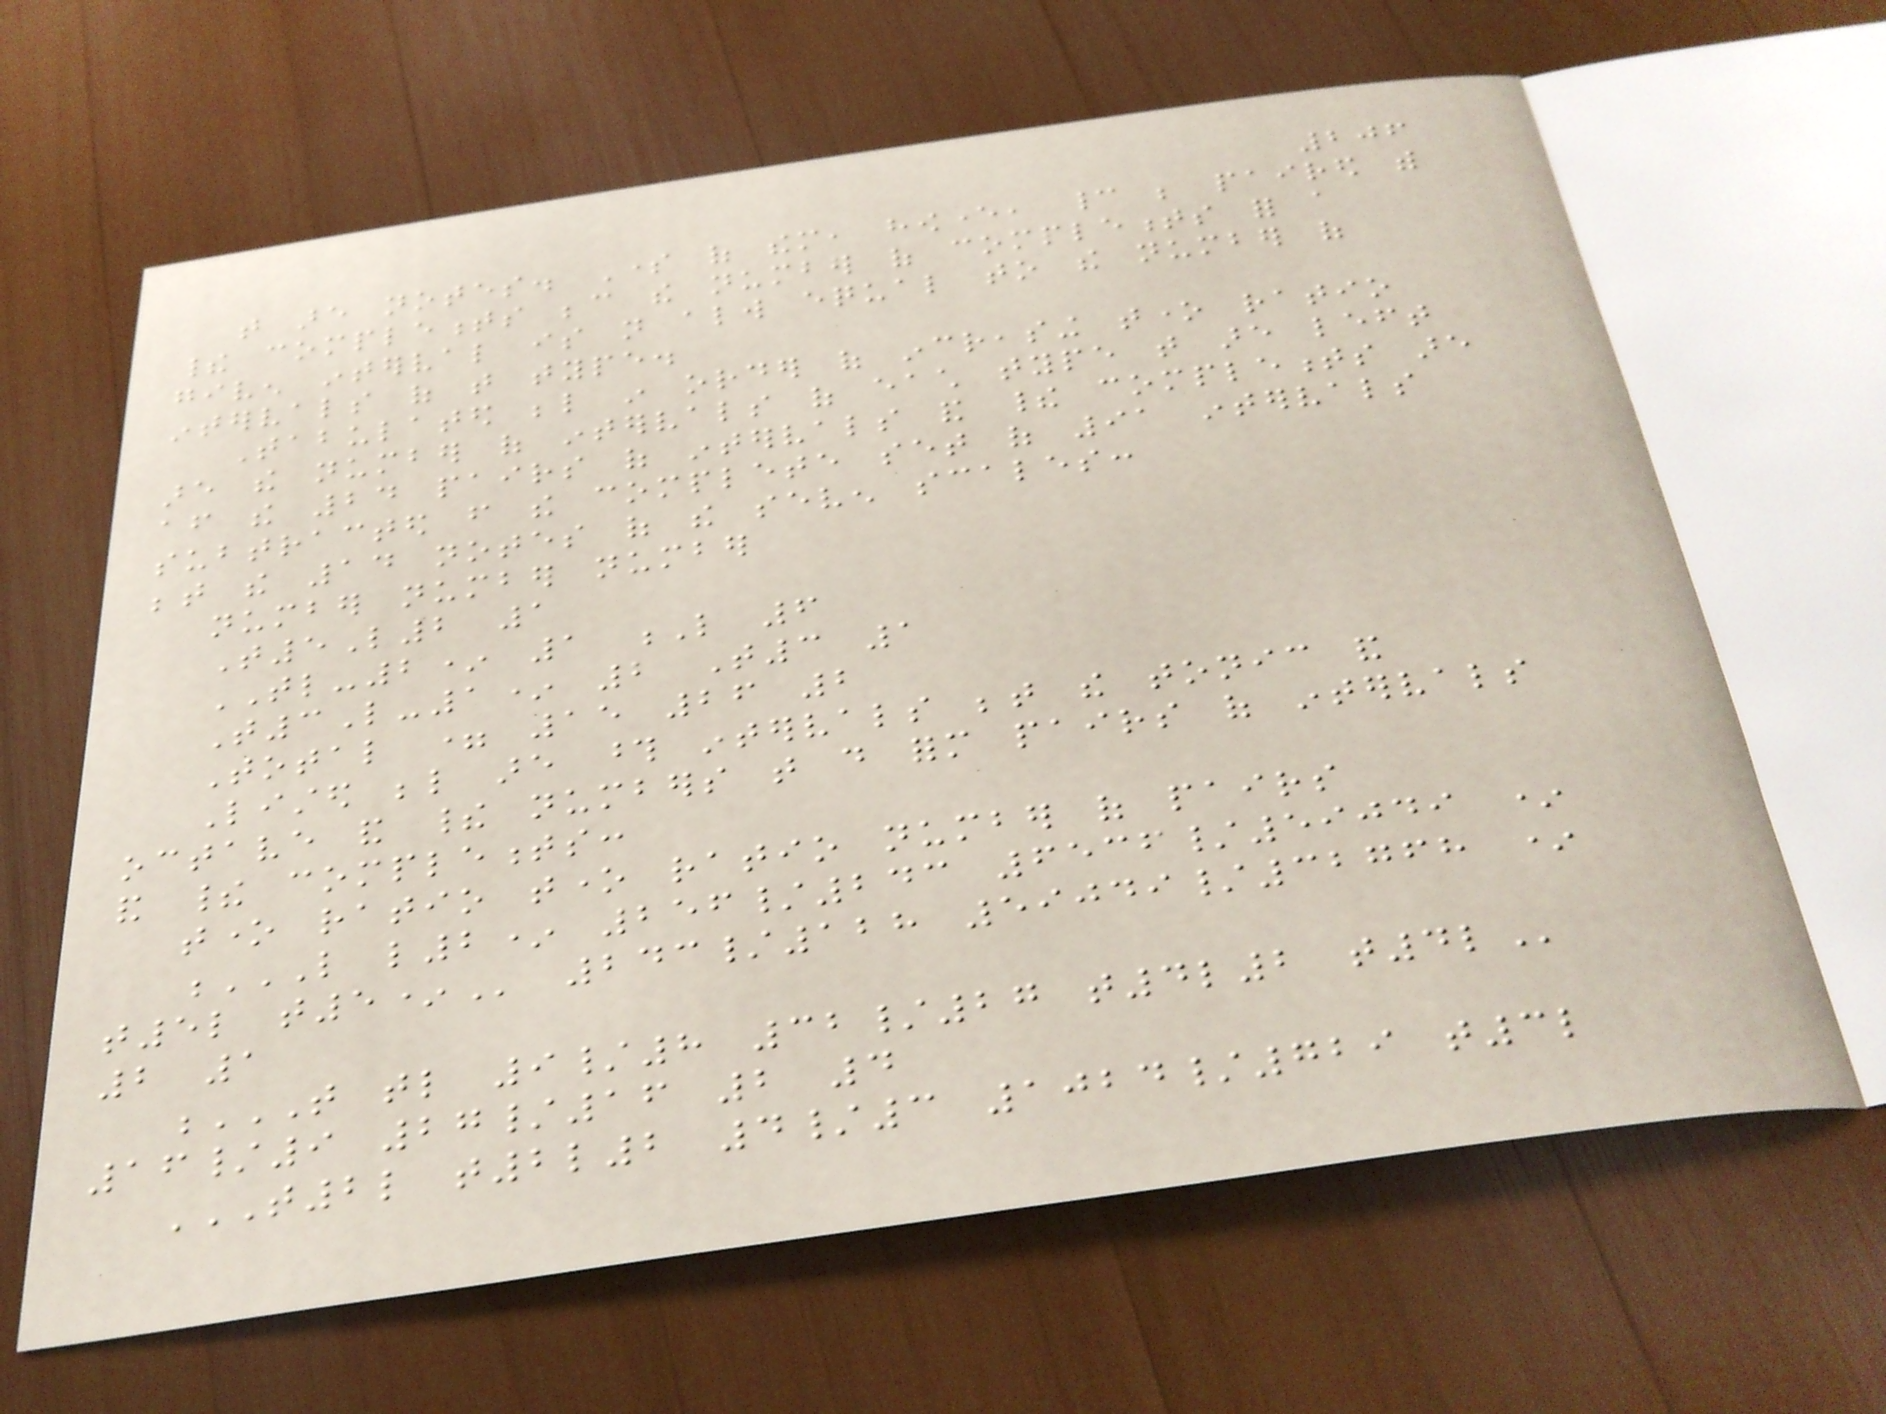206
that are notes. Some of them, however, cannot be paired with
their complements because the number of complements for a
given interval is not always equal to the number of
intervals of that type.
Tabulated below in order of increasing tone ratio
are the number of intervals of each type that are left
after the 24 pairs of intervals and their complements are
subtracted from the complete set of 91 intervals
between the 14 notes of the seven scales:
number number number
T5L2 1
TL-2* 1 L 6
T3L-1* 2 T3 1
Total = 15 26 2
Listed below are those intervals between the tonic and
octave and their numbers that do form pairs of intervals
and their complements:
tone ratio tone ratio number of pairs
L L2* 256/243 6536/59049 *
T5L T5* 243/128 59049/32768 *
2 1
T TL 9/8 32/27 T4L2 T4L
16/9 27/16 2 4
T2L T2L2 4/3 1024/729 T3L
